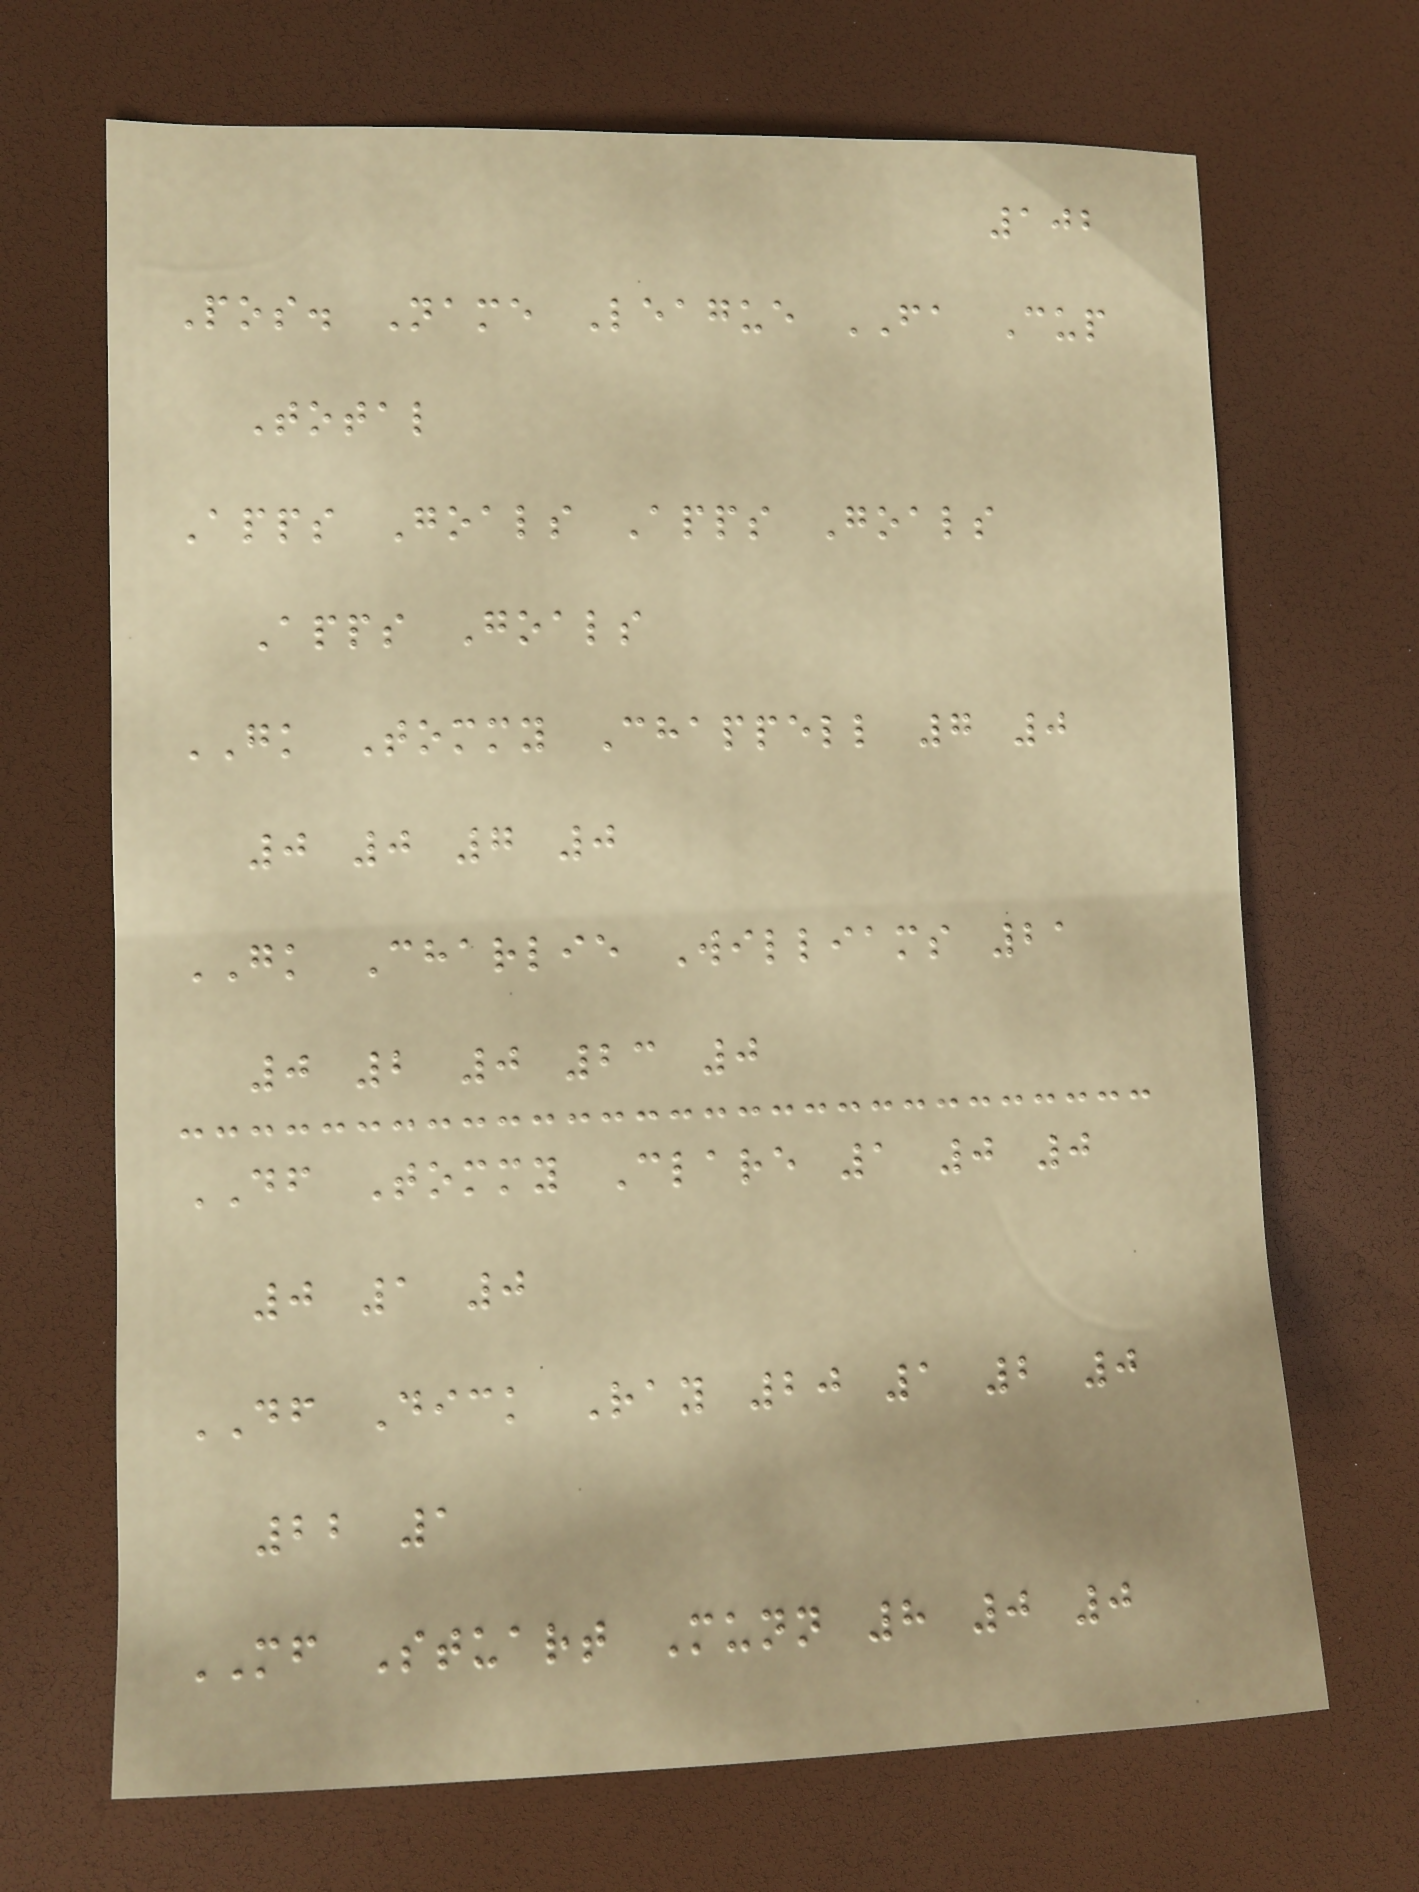102
Pos. Name League FA Cup
Total
Apps Goals Apps Goals
Apps Goals
GK Tommy Chappell 7 0
0 0 7 0
GK Charlie Williams 21
0 2 0 23 0
DF Tommy Clare 1 0 0
0 1 0
DF Dick Ray 20 1 2 0
22 1
MF Stuart Munn 8 0 0
